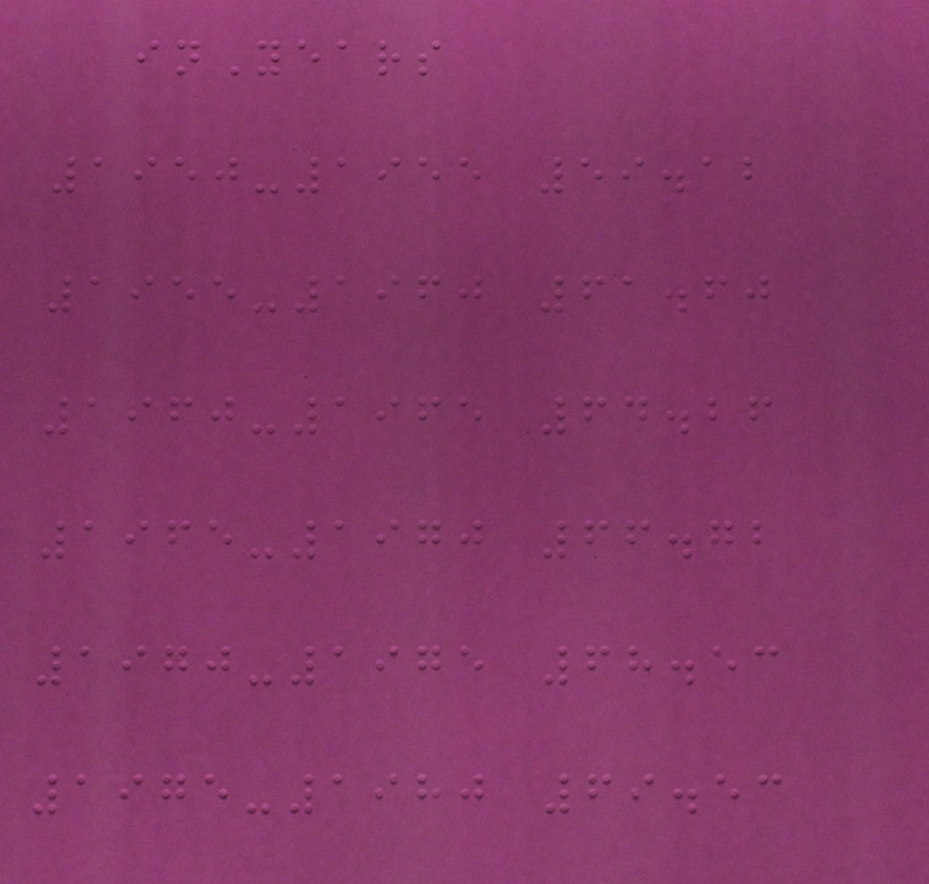inYears
1950-1955 59.12
1955-1960 61.60
1960-1965 64.26
1965-1970 66.72
1970-1975 68.53
1975-1980 69.53
